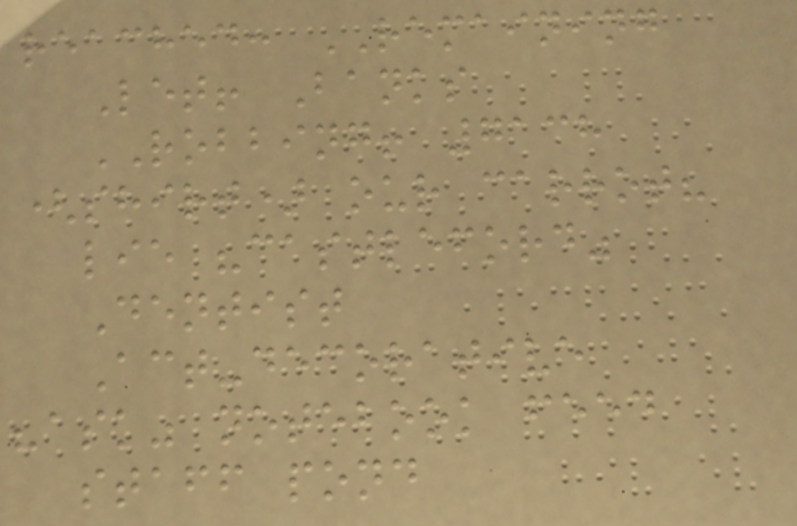reached: REMAINING
Let! Banks
ROBBING! 7138
(shirt) our carrot?
lie "castleford"
Dentist
Act-decorative
"ask" notebook feed
staff pond
